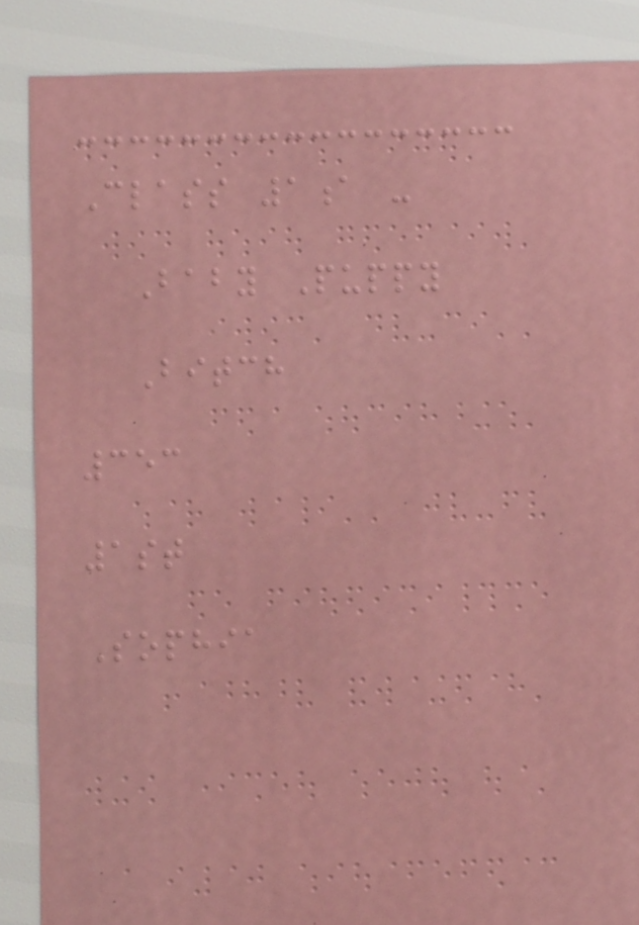Class 1a -
Baby Puppy
Bitch
353
1st
Sophia
